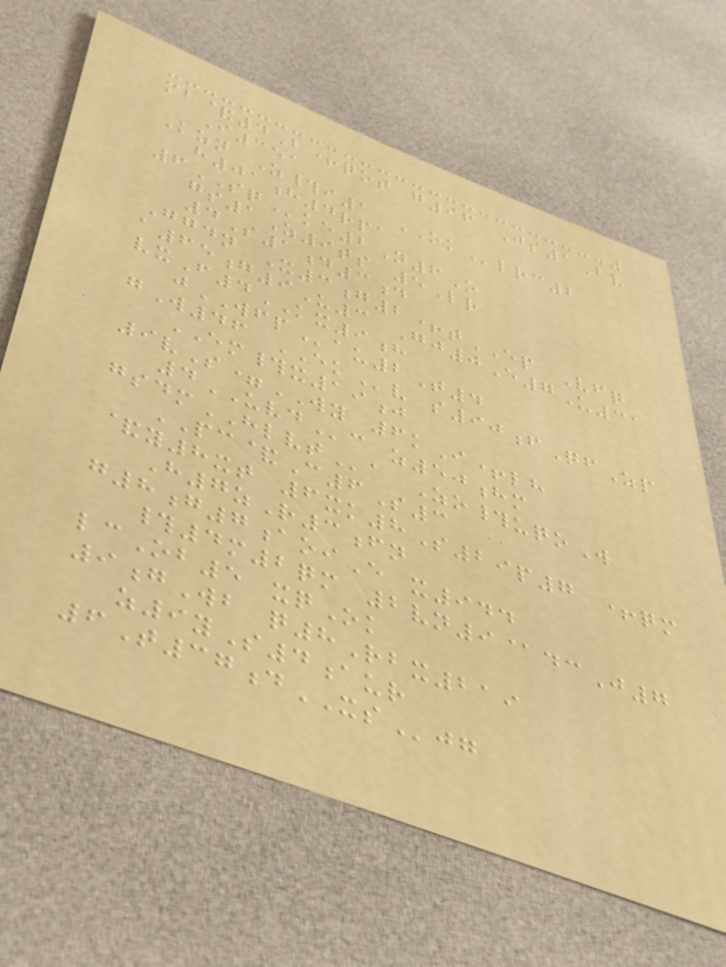mb&4B+qot g96 Js1Bv
I351
Kzn Z#i1 OKlrc2
h01h4rpa
6SQke2N6O
gs1Z9ts 5Lr
4S1d3d
Ggdn X3g2+tEP Vfq
a65g9U3 Gj0E7U31
vxF4KX9h
jWFPau2T4
gW46 EKv s90fQfZp
EM#x19j
9vS=WY 6kI+lh
4UVDc z50hm
gsdmHLVTa Zo#uqoW
PC&C6S3
&y8xt 6xk8S29p7 +qm
H7zR3fn
g8g7aoiE x944
#4m2qm 2vn9@dcJ7
lcOb5 xqOk
9gWb q8Rbx219
z9yS4aur
6T37dXSjg
